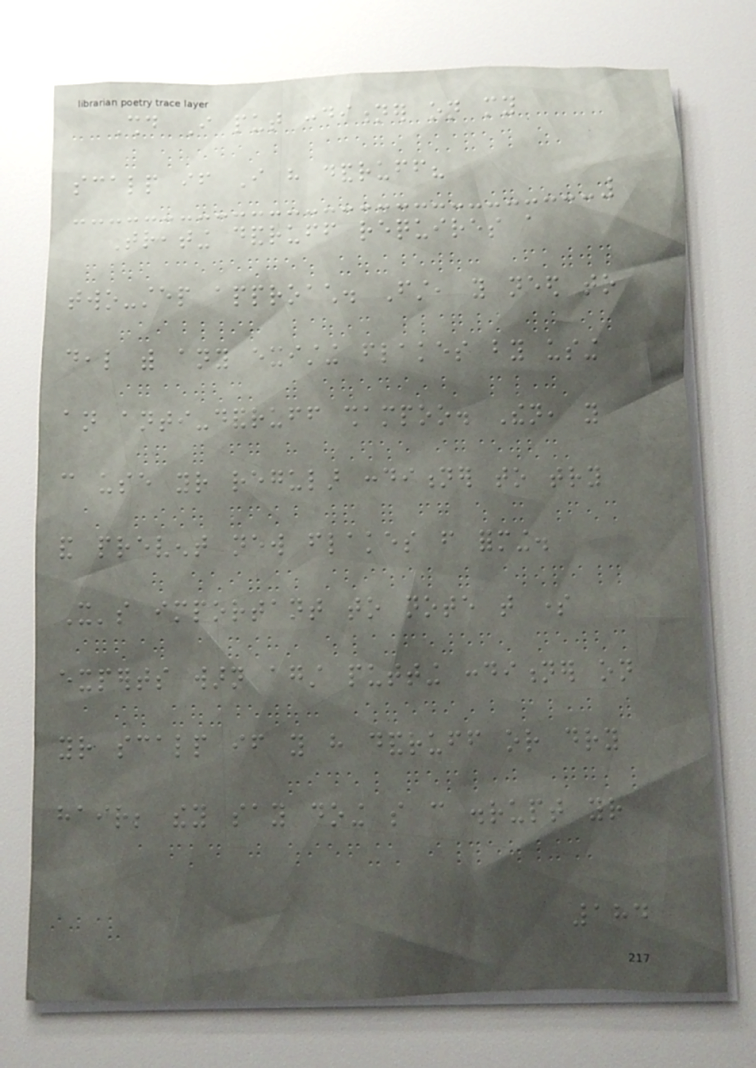Should I put conditioner on my
scalp if I have dandruff?
Treating dandruff requires a
two-step approach. First, you need to
deal with any existing flakes by using
an anti-dandruff shampoo. Then, you
can use your regular conditioner to try
and prevent new flakes from forming.
It's important to note that some
experts warn against putting conditioner on
your scalp if you have dandruff or dry
hair; they say doing so can disrupt your
184
